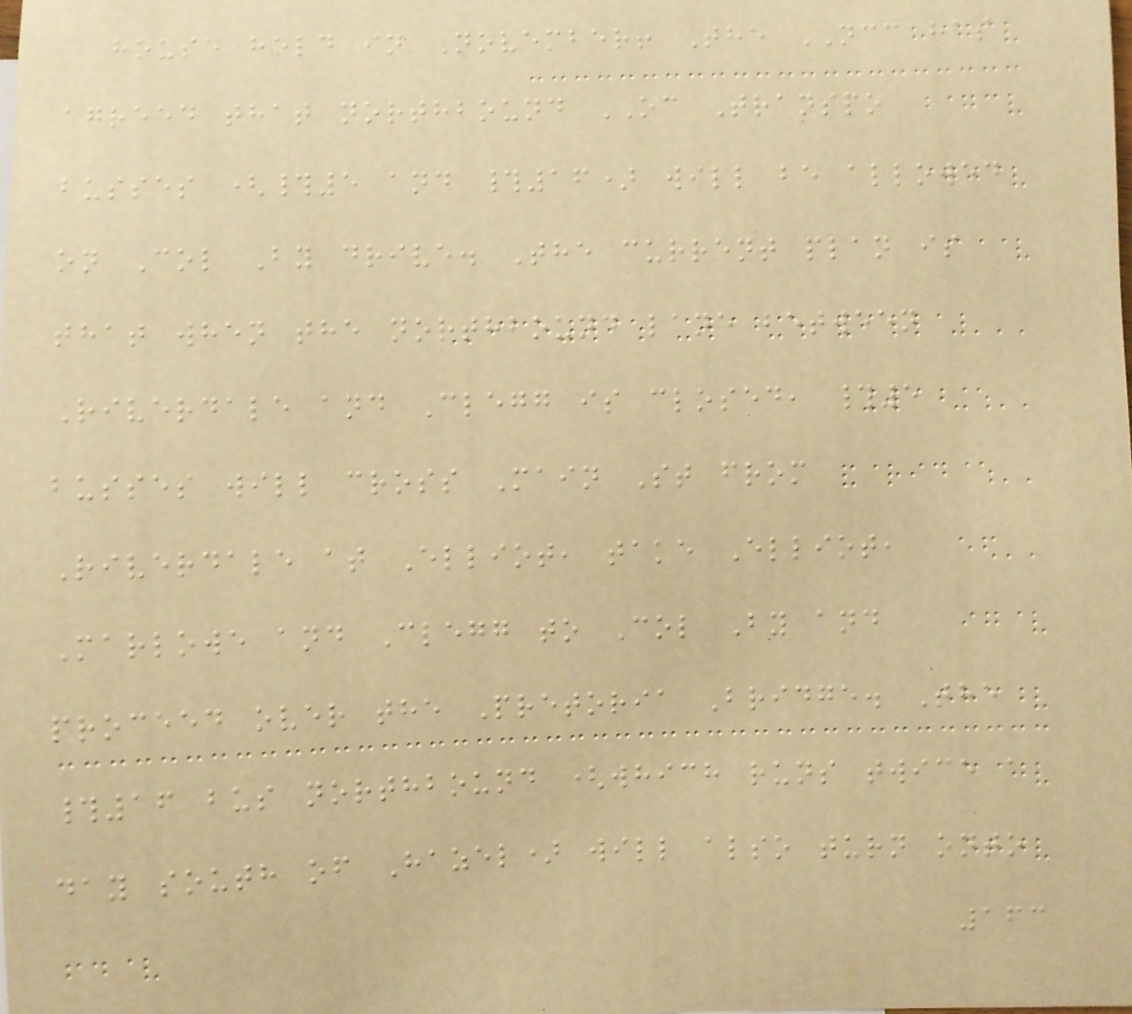house held in November! The NCC has
agreed that northbound OC Transpo
busses (#5 and #16) will be allowed
on Col By drive. The current plan is
that when the northbound lane between
Riverdale and Clegg is closed, #5
busses will cross Main St from
Riverdale at Elliot, take Elliot,
Marlowe and Clegg to Col By and
proceed over the Pretoria Bridge. The
#16 bus northbound (which runs twice a
day south of Hazel) will also turn onto
163
